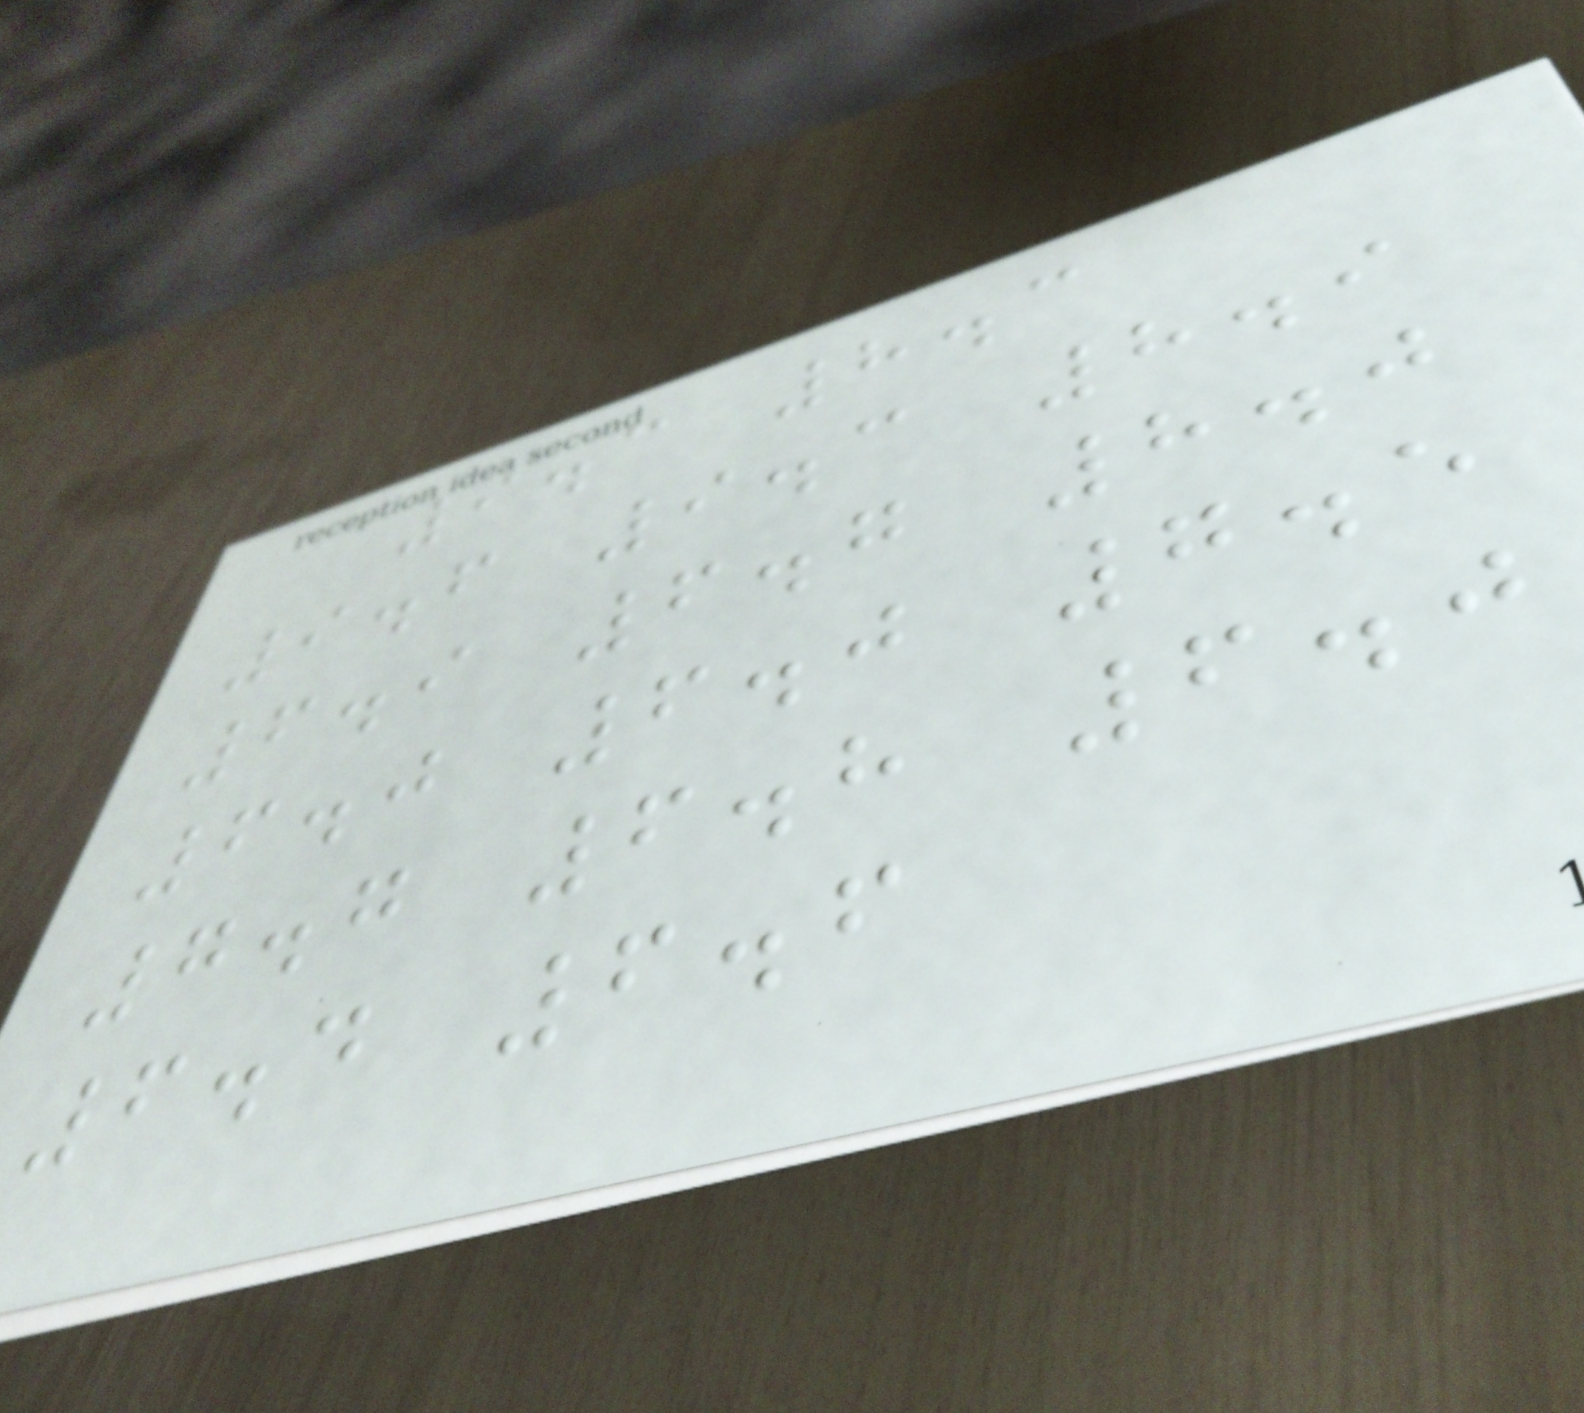9.3 8.3
9.6 9.3 8.9
6.9 6.7 8.0
6.0 6.0 7.5
7.7 6.8 6.0
6.4 6.6
